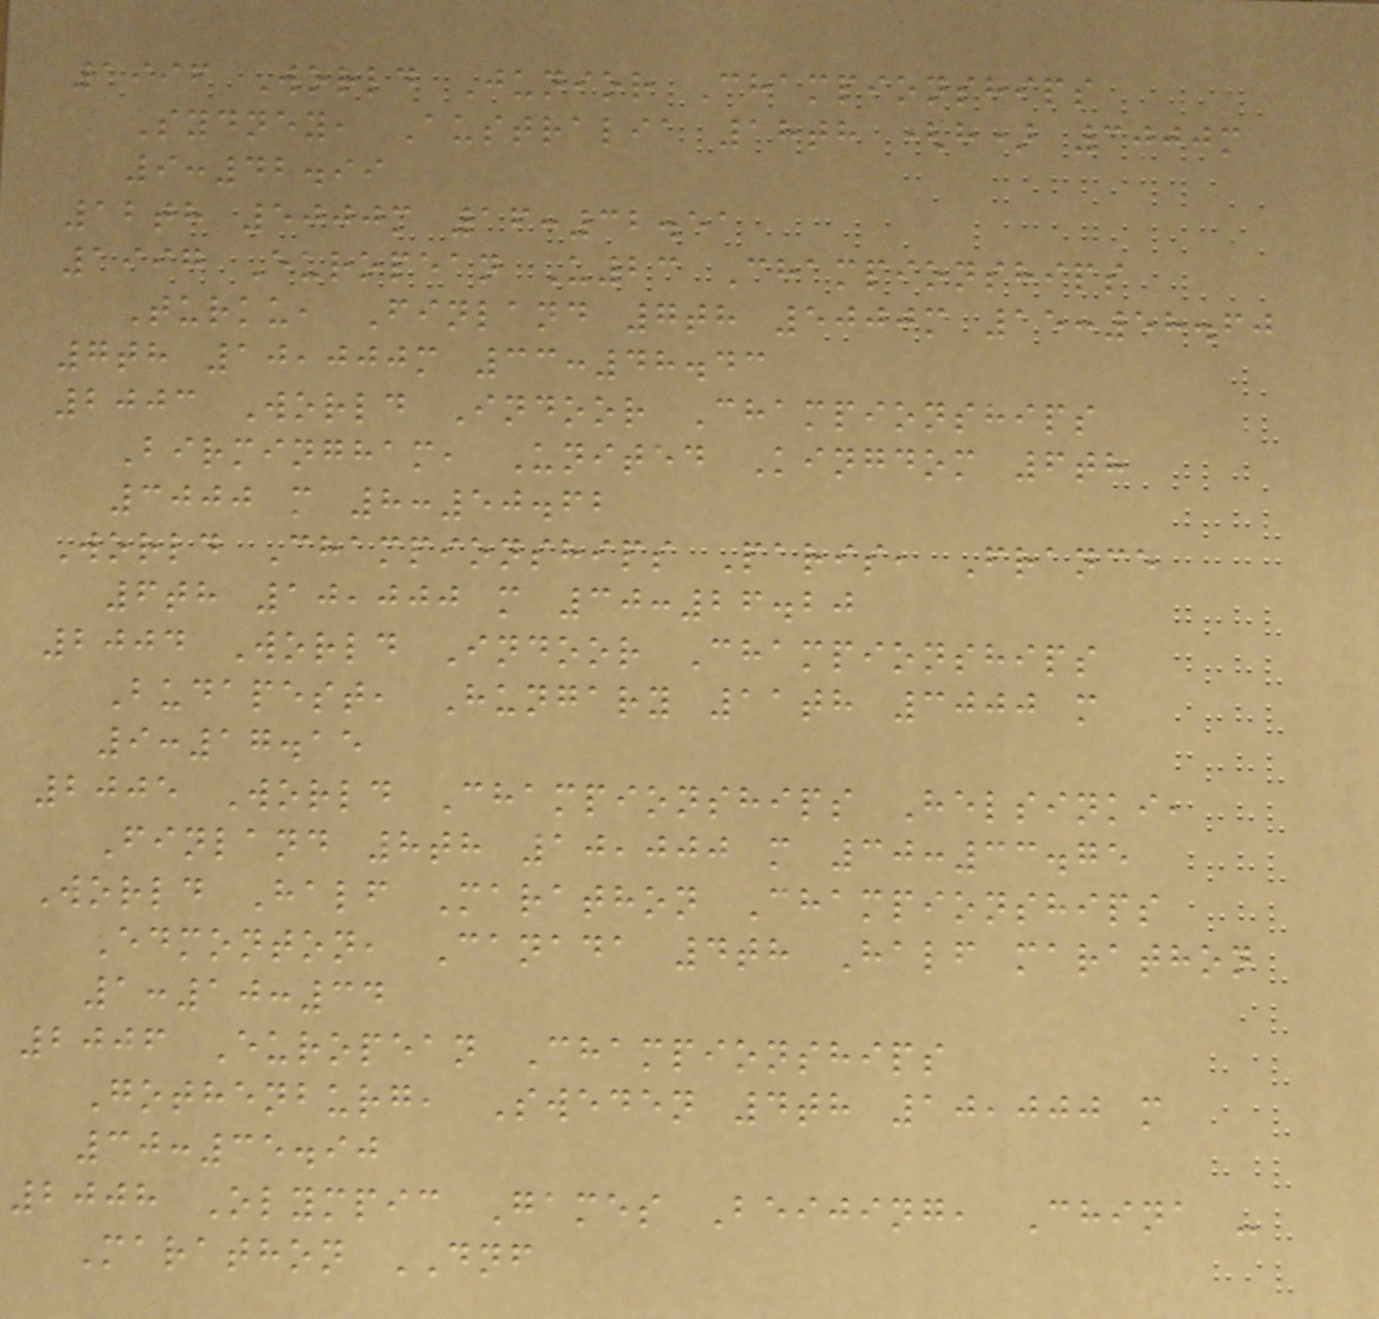1996 World Junior Championships
Sydney, Australia 18th (h) 3000m
9:42.99
12th 5000m 16:32.51
1997 European U23 Championships
Turku, Finland 7th 5000m 15:58.60
7th 10,000m 33:48.43
2003 World Indoor Championships
Birmingham, United Kingdom 6th
3000 m 8:50.62
World Championships Paris, France
6th 10,000 m 30:26.20
2004 World Indoor Championships
Budapest, Hungary 11th 3000 m
9:17.15
2005 World Championships Helsinki,
Finland 8th 10,000 m 30:33.75
World Half Marathon Championships
Edmonton, Canada 4th Half marathon
1:10:34
2006 European Championships
Gothenburg, Sweden 4th 10,000 m
30:35.90
2008 Olympic Games Beijing, China -
Marathon DNF
